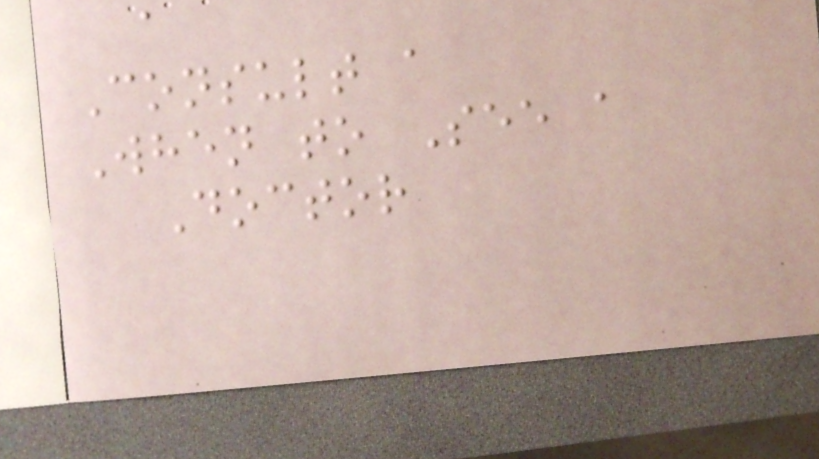a
Consult a
When to See a
Doctor
